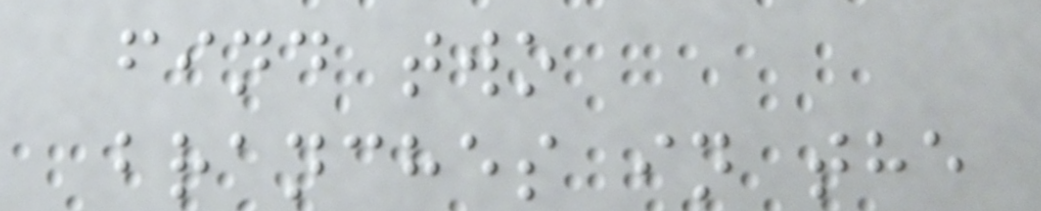find two
branches in the
